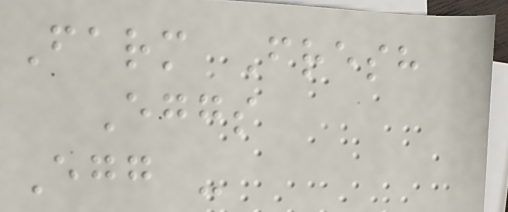Farm Fresh
Eggs
Egg -
